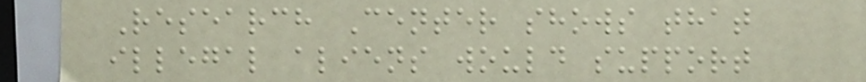Research Center shows that
illegal aliens would support
